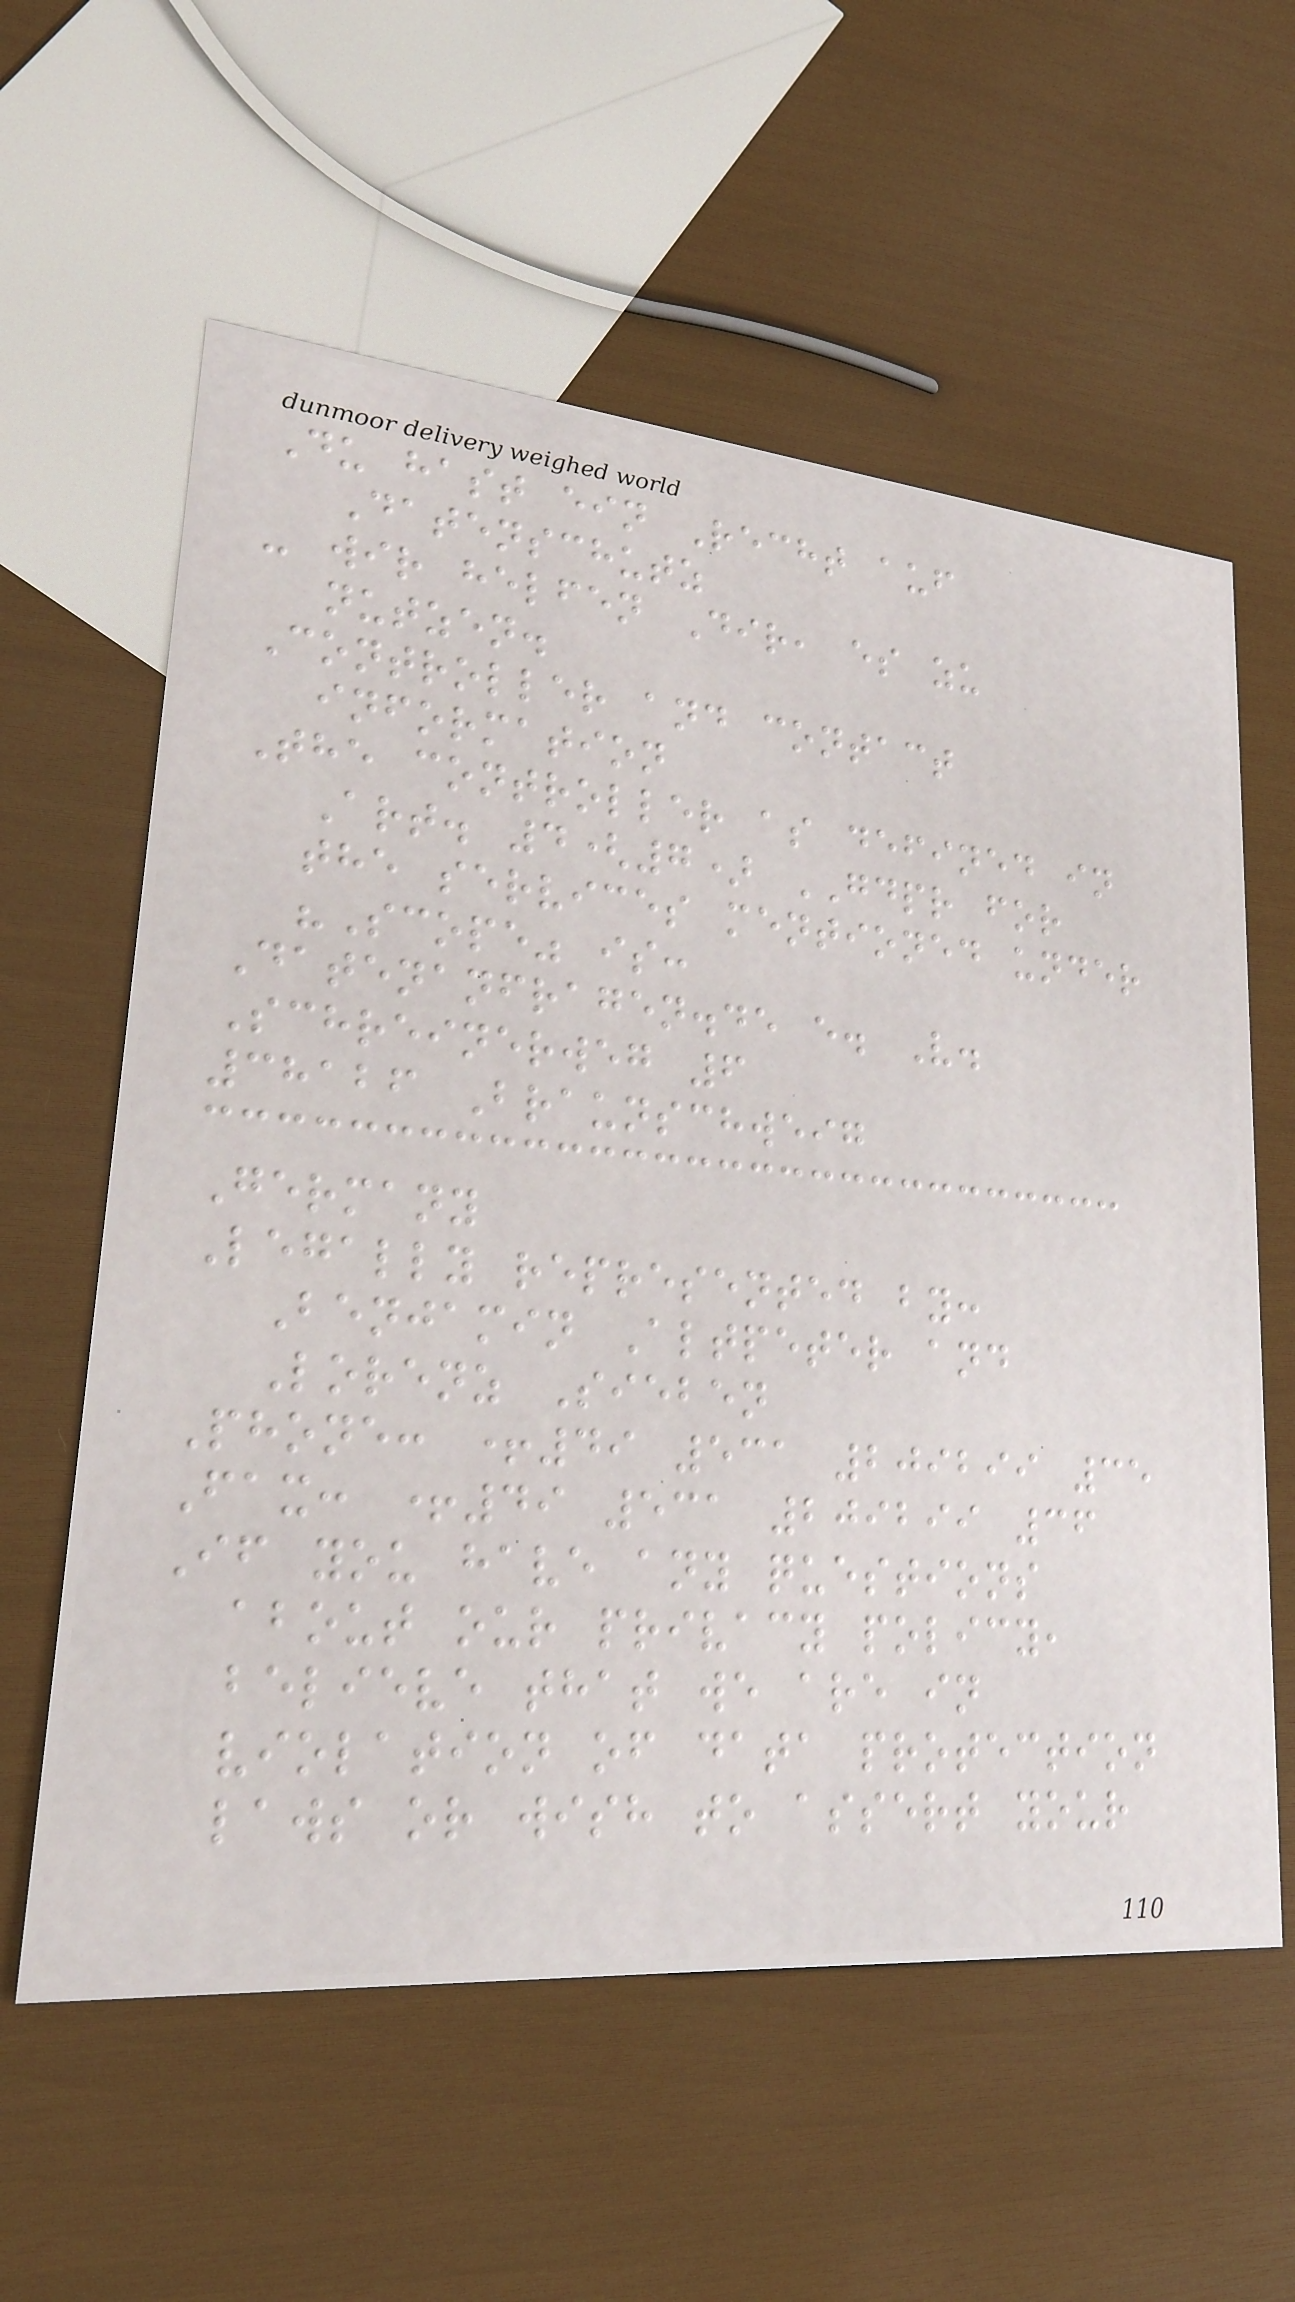Du hast ein Recht auf
Datenschutz
- wir helfen Dir, es zu
nutzen.
Controller and contact
information
The controller as defined in
Art. 4(7) GDPR for
the services mentioned under
"Scope" is:
Datenanfragen.de e. V.
Schreinerweg 6
38126 Braunschweig
Germany
Legally represented by:
Benjamin Altpeter and
Lorenz Sieben
Phone: +49 531 209299 35
Fax: +49 531 209299 36
If you have any questions
about our privacy policy,
believe that we are in
violation of data protection
laws or wish to assert your
